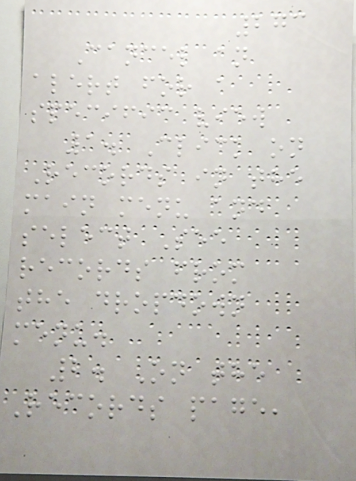273
Cancel an
alert for a
specific view
1. Click on
Records in the
main menu and
select See
records from
the dropdown
menu.
2. On the
Records page,
